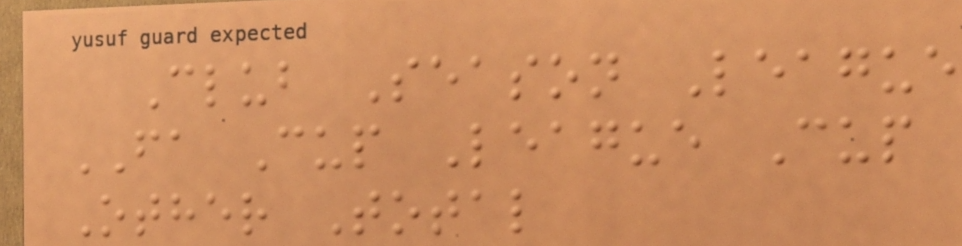Club Season League
FA Cup League Cup
Other Total
